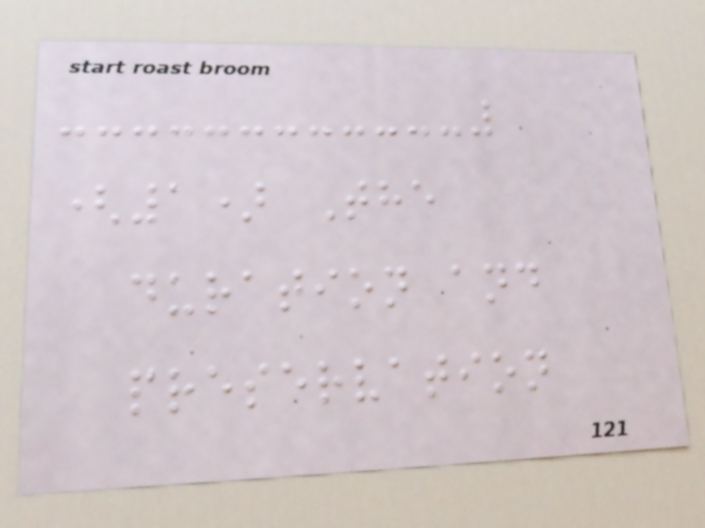(1) The
duration and
preservation
